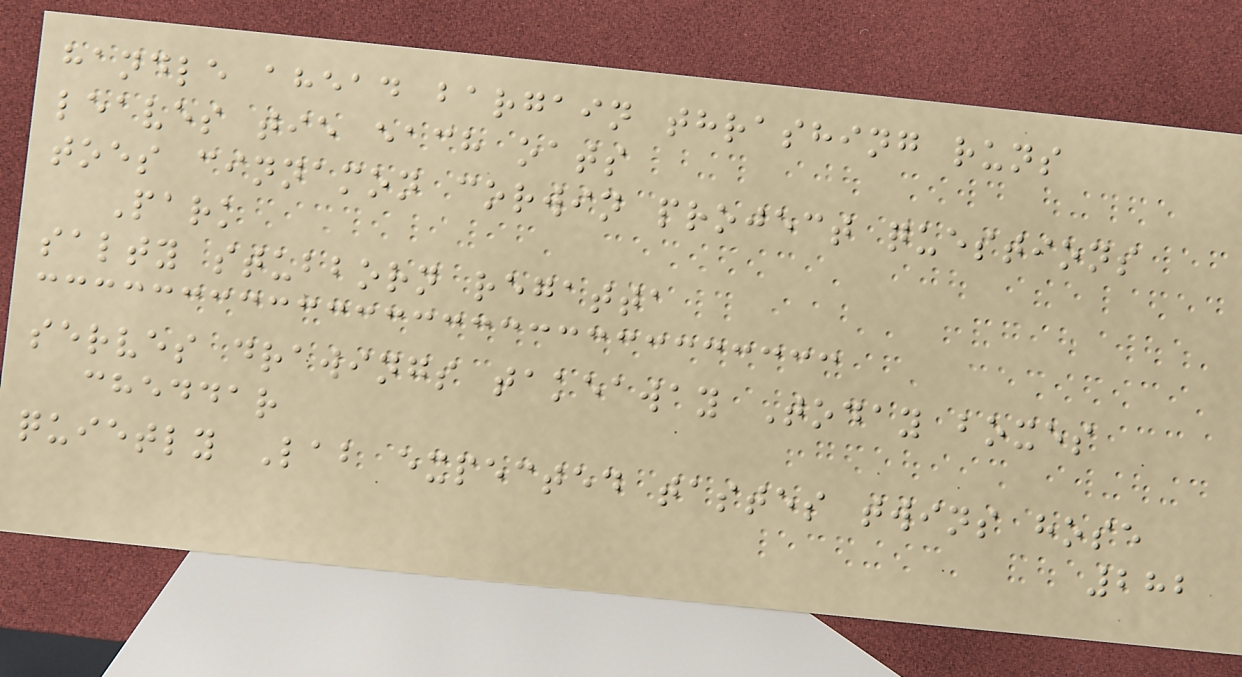handle ahead bargain thrashing runs
leaves tie each oats
toes cinnamon corwin project questions
Park
salty stubborn regatta
serves drawings takeaway Today boxes
cheddar
quietly Lab expected tastes twins hose
282
